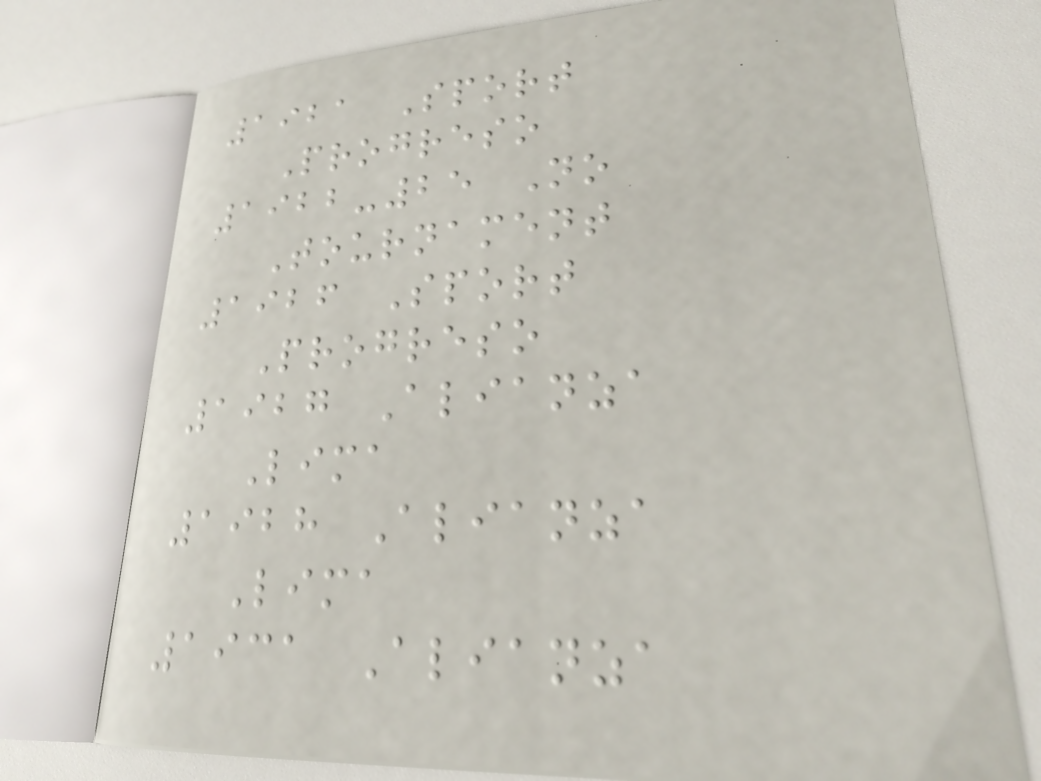1921 Sport
Progreso
1922-25 No
Tournament
1926 Sport
Progreso
1927 Alianza
Lima
1928 Alianza
Lima
1931 Alianza
